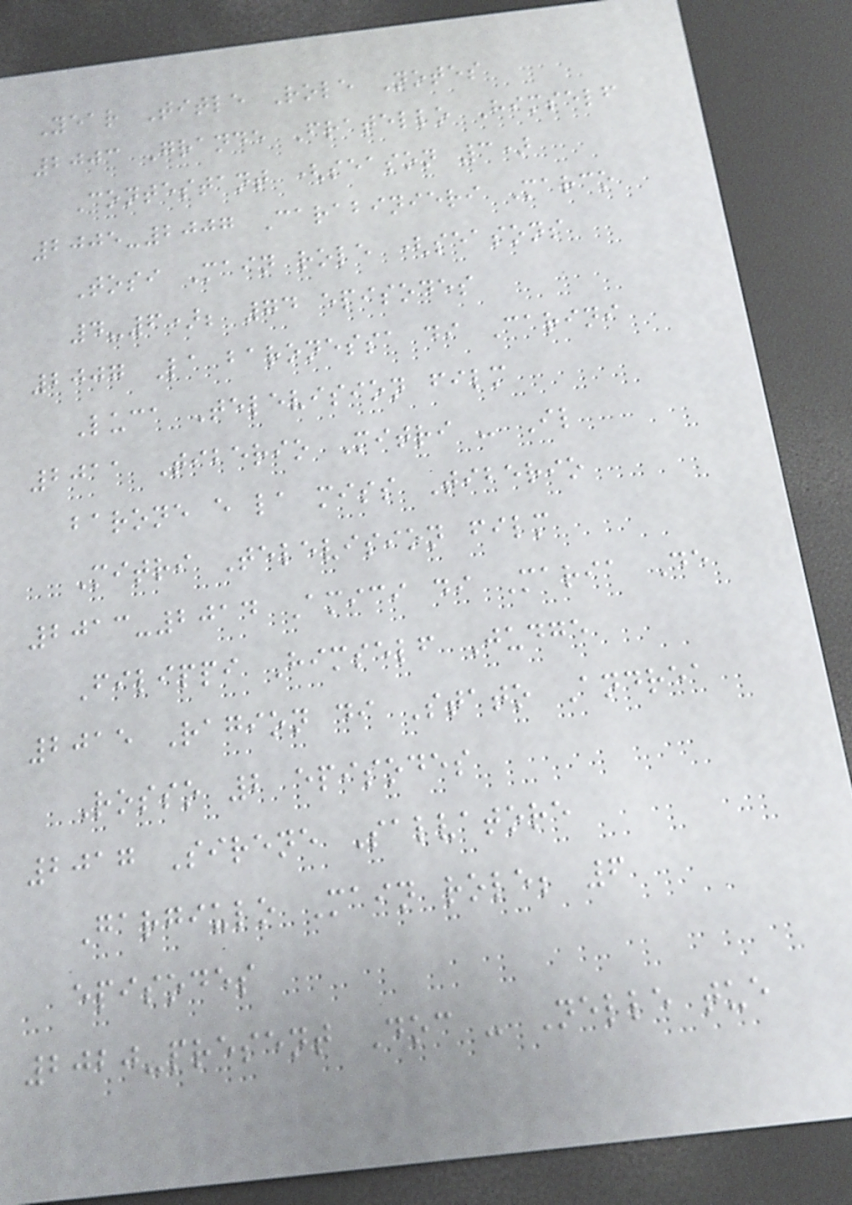Year Title Role Notes
2003 Grande Fratello Himself
Contestant (season 3)
2005-2007 Carabinieri Marco
Tosi Main role (seasons
4-6); 74 episodes
2007 La baronessa di Carini
Luca Television film
2011 Tiberio Mitri - Il
barone e la miss Tiberio
Mitri Television film
2013-2014 Amici di Maria De
Filippi Himself Judge
2015 Ragion di Stato Andrea
Rosso 2 episodes
2017 Sirene Salvatore
Gargiulo Main role; 6
episodes
2020-present Doc - Nelle tue
